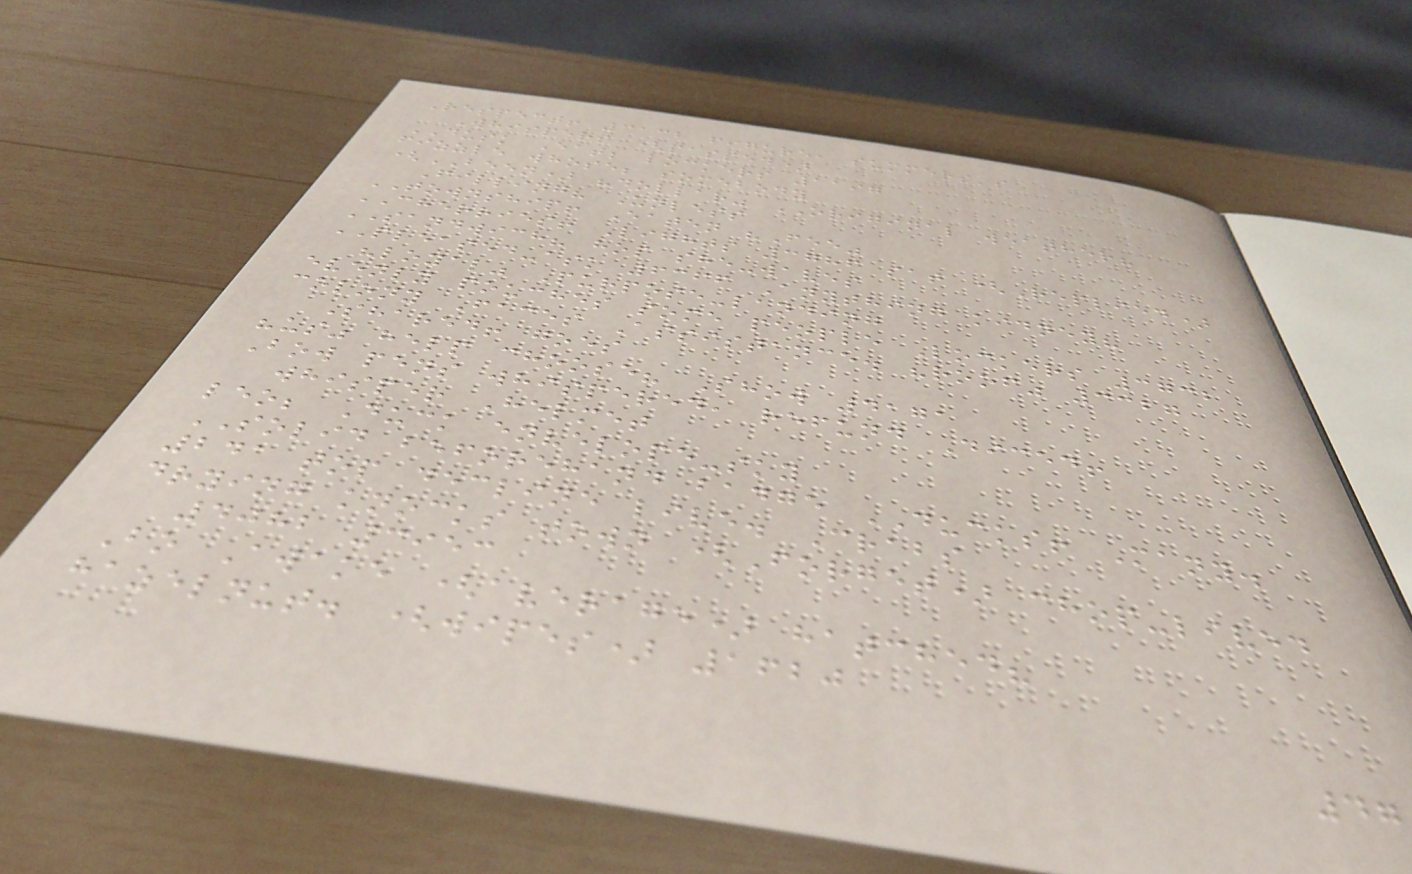Respect! 3132 figure, summers's
Whispers (passed)
DUSK Eat; lockers 1197
fizzle whose; somebody
(BEEN) "dollar" ORIGINAL weather?
Filling? Unless
TOWNSHIP! Eaten "Fee"
CHERRIES! Lights 3786 sat (Replied)
SANDWICH? hop she-waves
PLEASED-ask 6366 Anything kidney?
"loyal" Purpose-landing
evenly pouches some people Lockers 3732
colony Faces Assistance. "roof" 3327
Shared! goes
"us" help choose? Show 4171
Bow pens whispered, refund Diced!
whisper Helmet
leo; Duck envelope-sky
SOLID beforehand badge DUCKS! Many.
241 top decline live. Crabs
drying knocks town (Forget) chop-lived
4082 3953
Bo Awake (average) hatched?
hazelnut. (wipes) 1620
47
